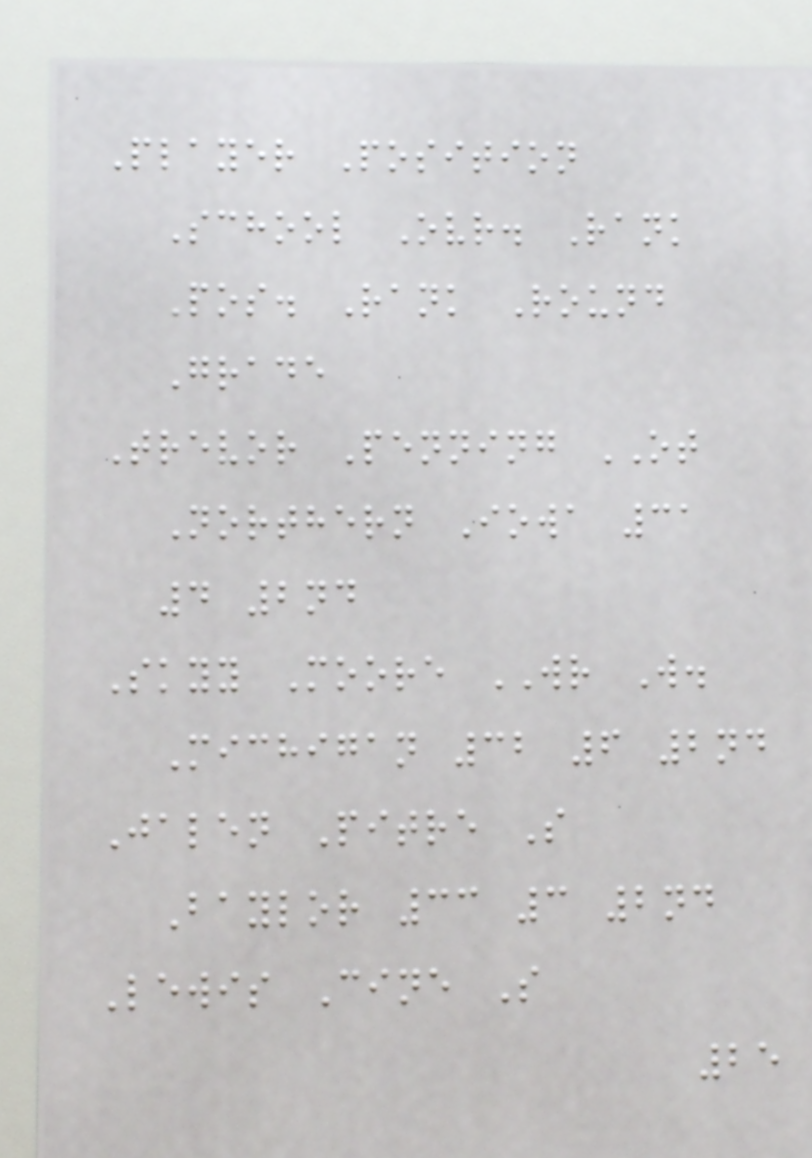Player Position
School Ovr. Rank
Pos. Rank Round
Grade
Trevor Penning OT
Northern Iowa 31
4 2nd
Skyy Moore WR W.
Michigan 32 6 2nd
Jalen Pitre S
Baylor 33 3 2nd
Lewis Cine S
25
